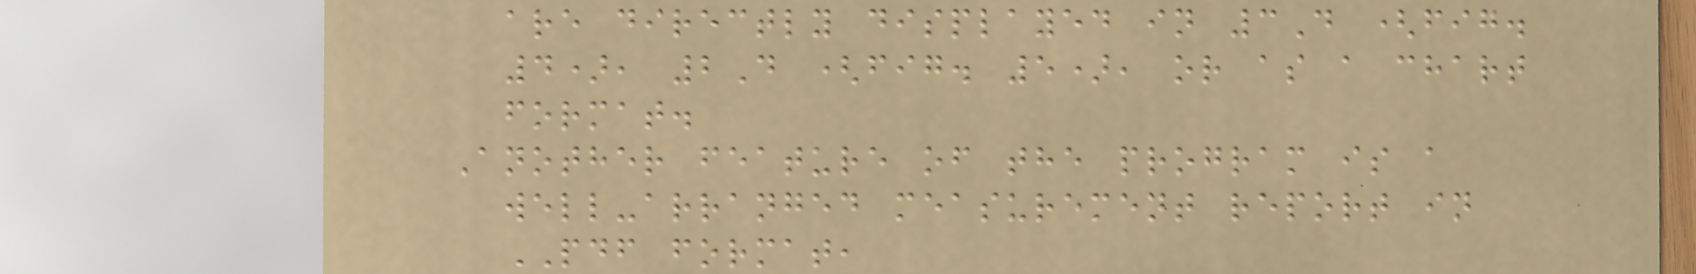are directly displayed in 3D (fig.
4), 2D (fig. 5), or as a chart
format.
Another feature of the program is a
well-arranged measurement report in
PDF format,
